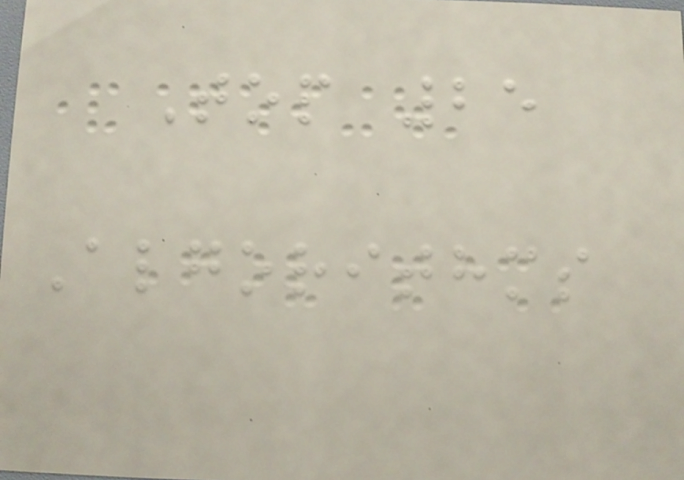Top 25
Algorithms
